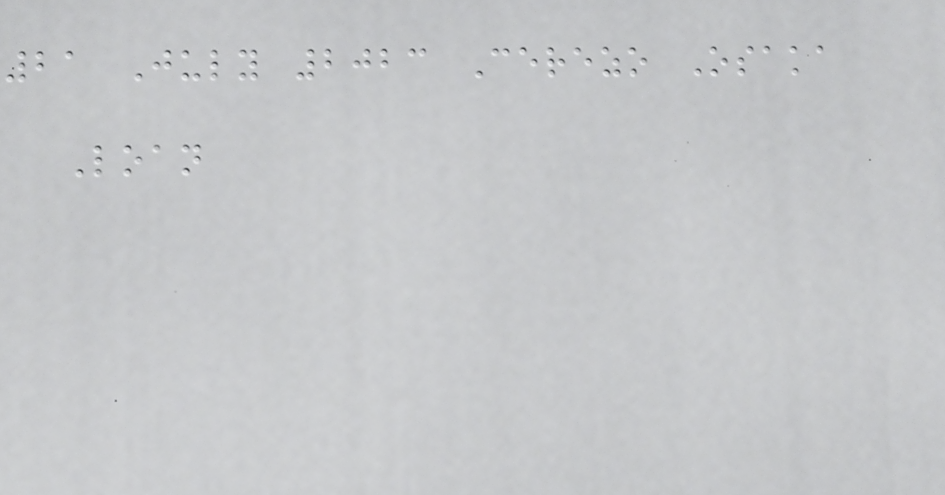21 July 2023 Cerezo Osaka
Loan
